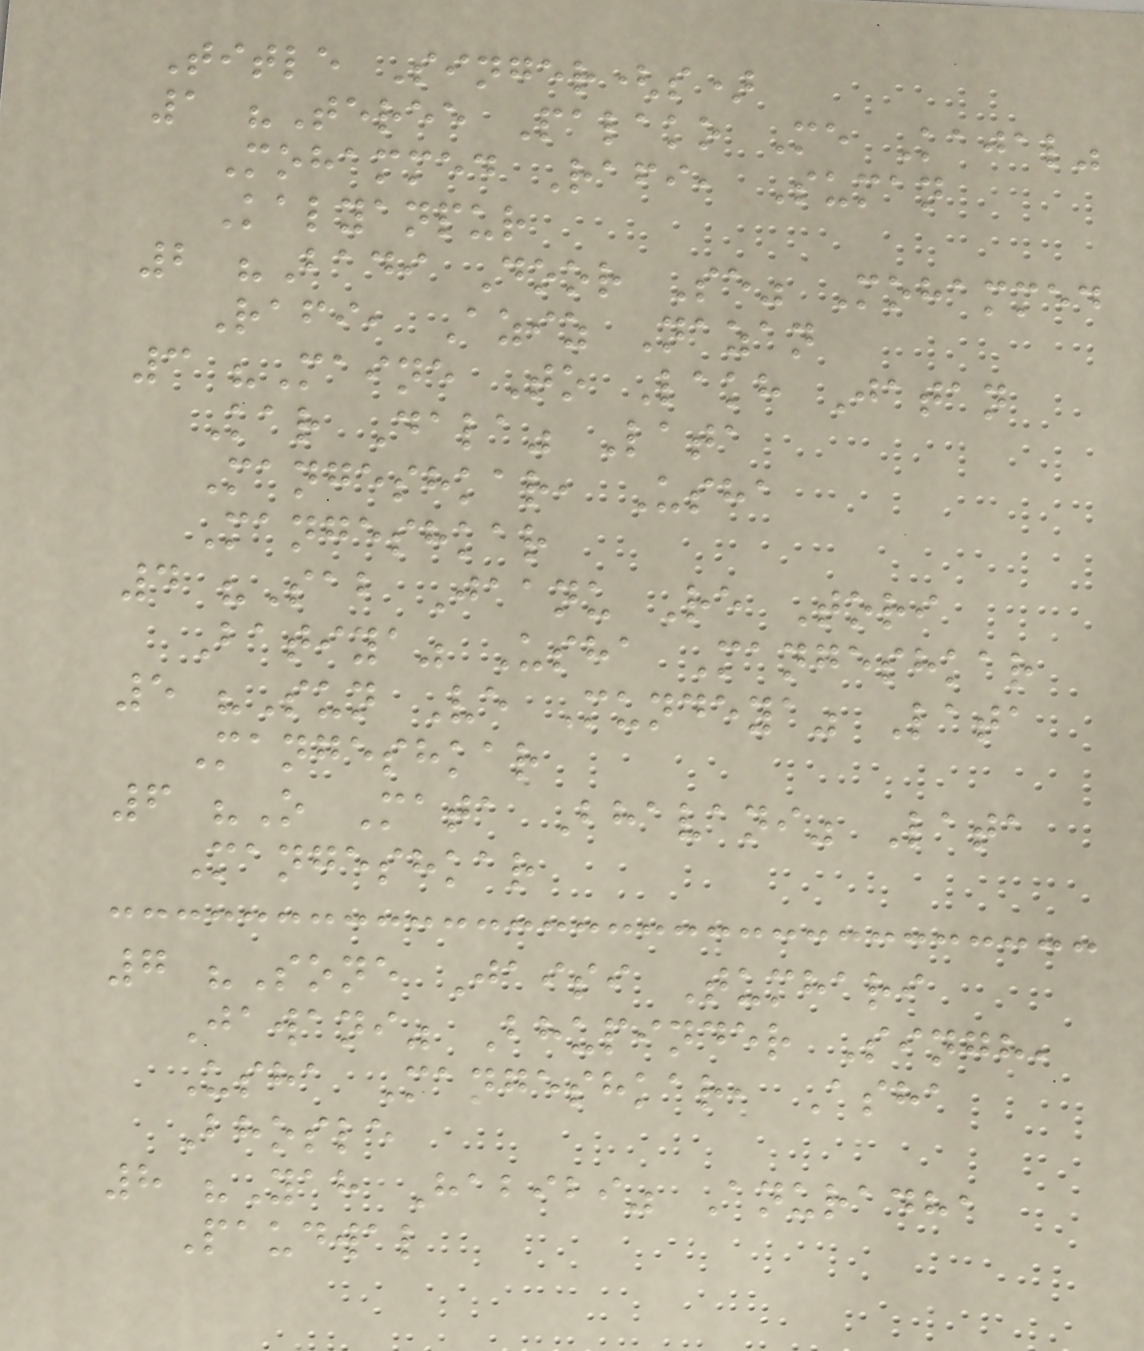Title Singer(s)
1 "Teree Palako Me Kajal"
Mohammed Rafi, Suman
Kalyanpur
2 "Badi Door Se" Mohammed
Rafi, Aziz Nazan
3 "Maine To Lakh Jatan
Kar Dala" Lata
Mangeshkar, Usha
Mangeshkar
4 "Sab Jaanu Re Tori
Batiya" Usha Mangeshkar
5 "Sun Ve Mundeya" Lata
Mangeshkar
6 "O Mata Bhavani" Lata
Mangeshkar
7 "Sone Jaisi Tumhari
Jawani" Bhupinder Singh,
Usha Mangeshkar, Asha
Bhosle
8 "Yah Habibi" Anuradha
Paudwal
